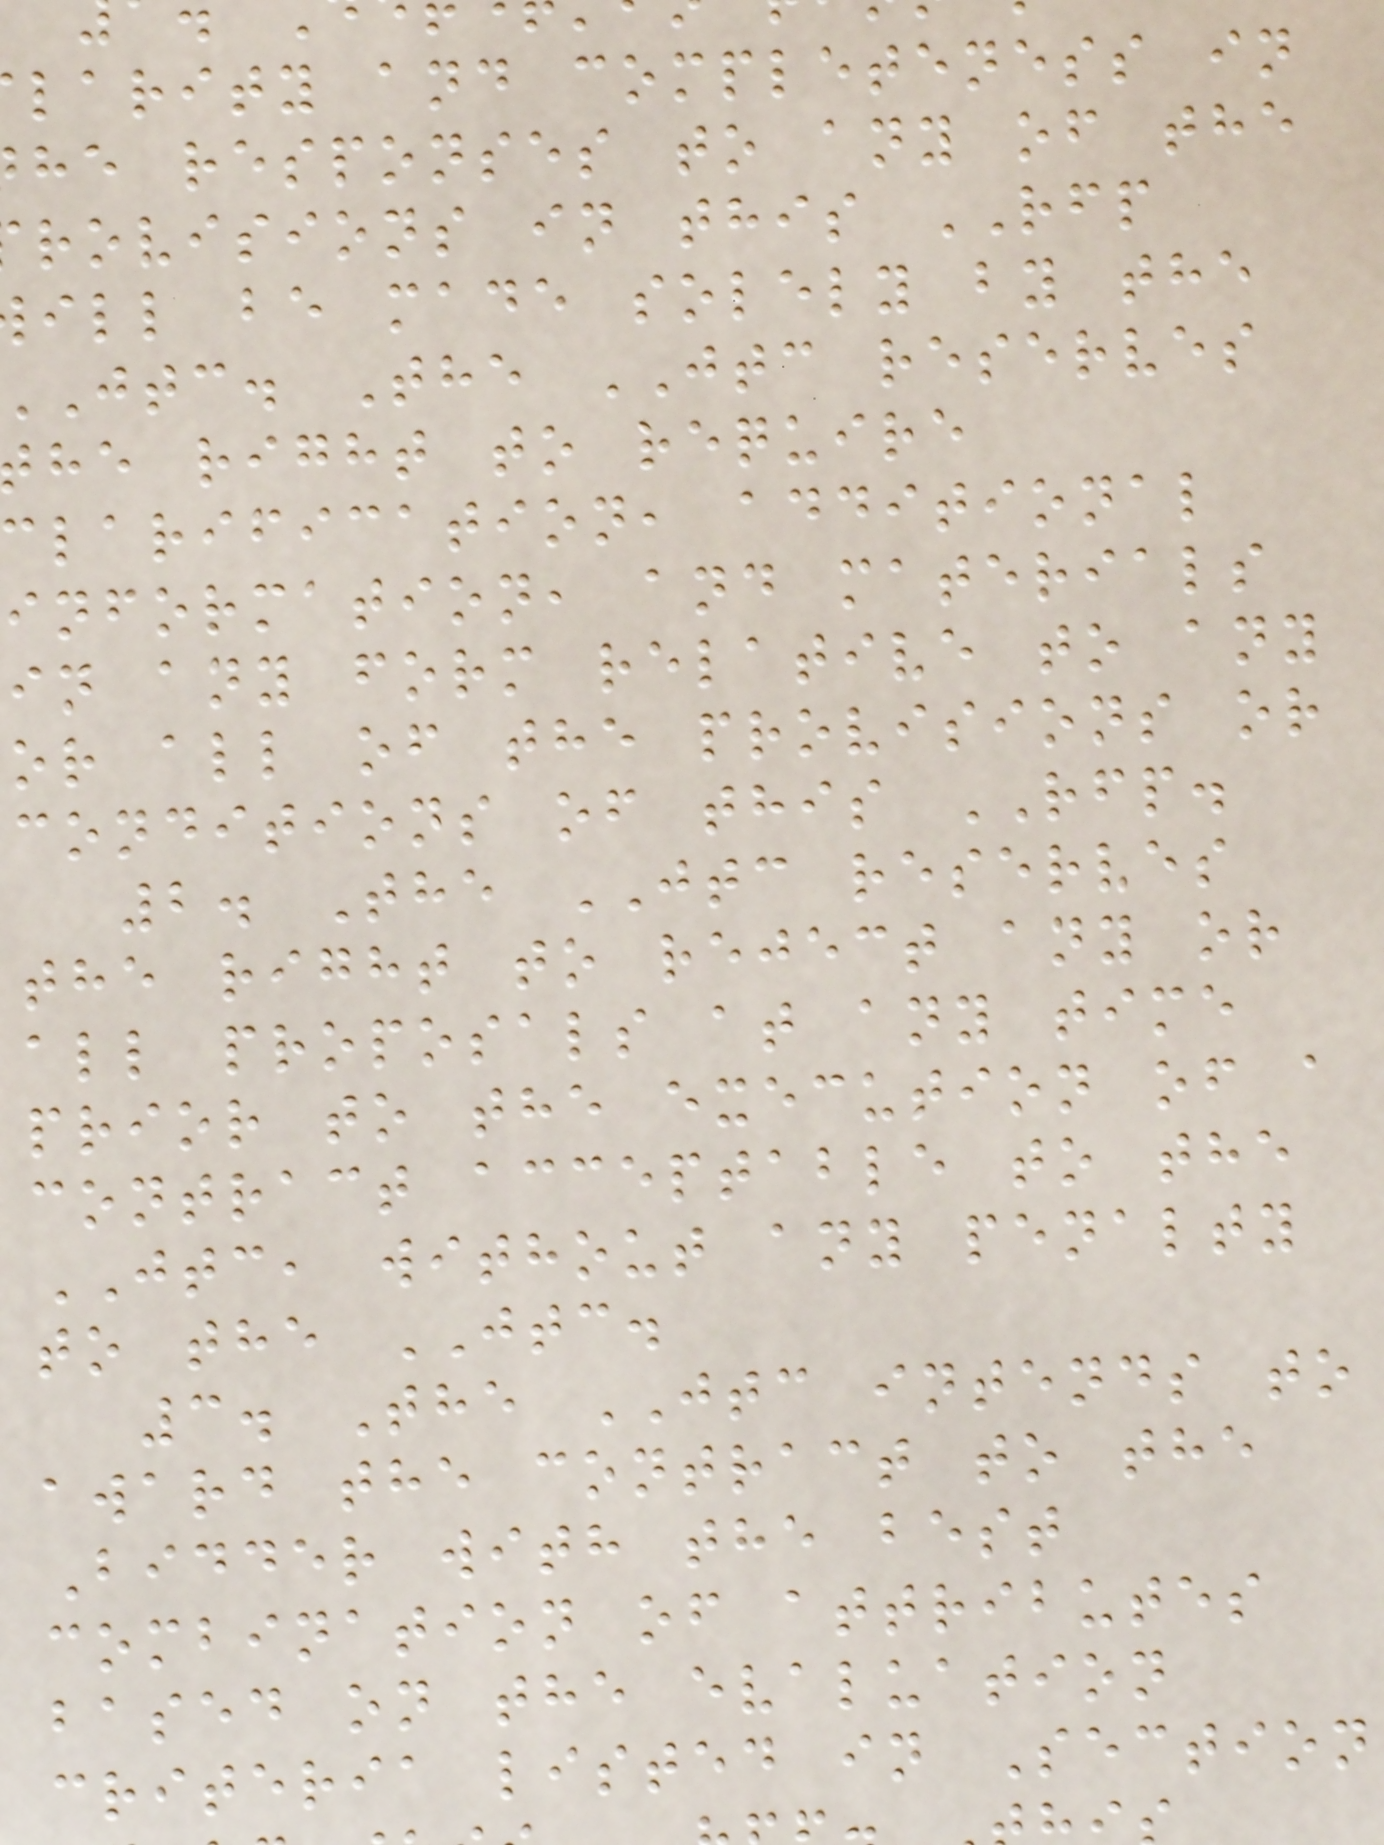larity and completeness in
he responses to any of the
rovisions in this RFP
ill be made solely by the
jtc. The JTC reserves
he right to require
clarification, additional
information, and materials
in any form relative to any
or all of the provisions or
conditions of this RFP.
2. The JTC reserves
the right to reject any or
all proposals at any time
prior to the execution of a
contract acceptable to the
JTC, without any penalty
to the JTC.
3. The JTC intends to
award the contract to the
Bidder with the best
combination of attributes
based on the evaluation
criteria listed in Section
